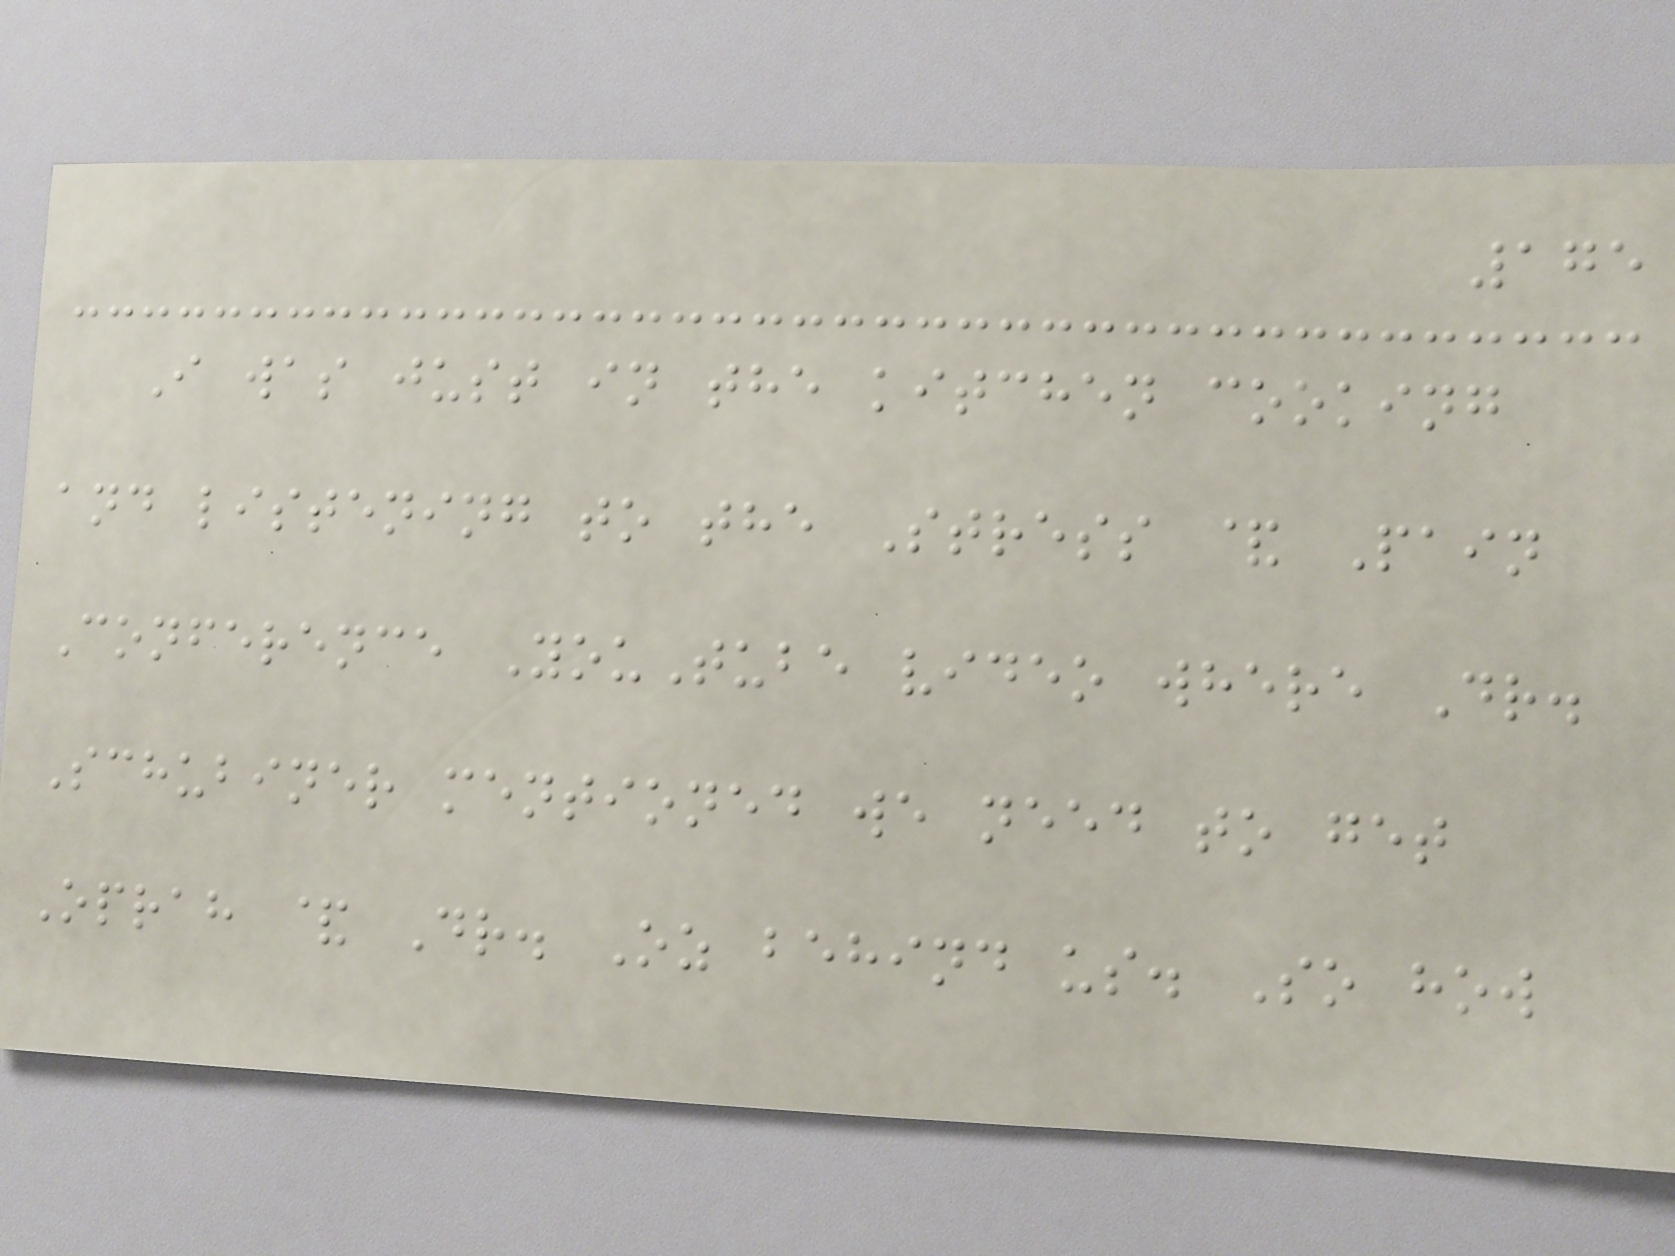175
I was just in the kitchen cooking
and listening to the Stress & Pain
Conference YouTube video where Dr.
Schubiner mentioned we need to get
Oprah & Dr. Oz behind us. So how
